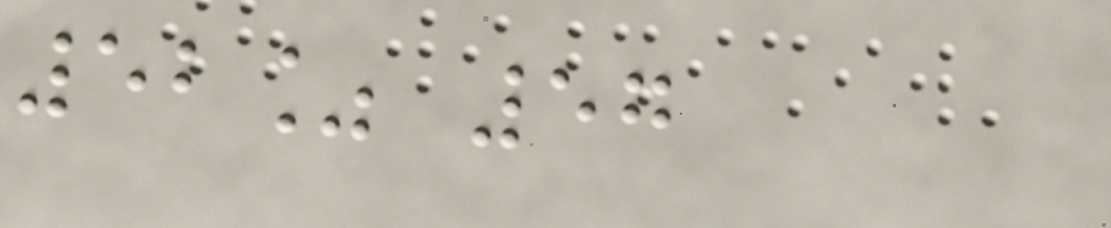52% 57
